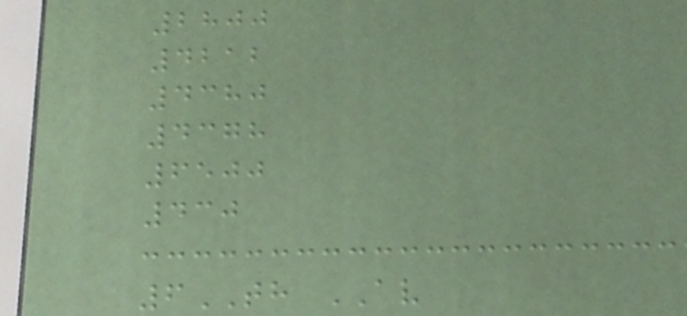2800
4212
4380
4378
6500
430
6TH AV
